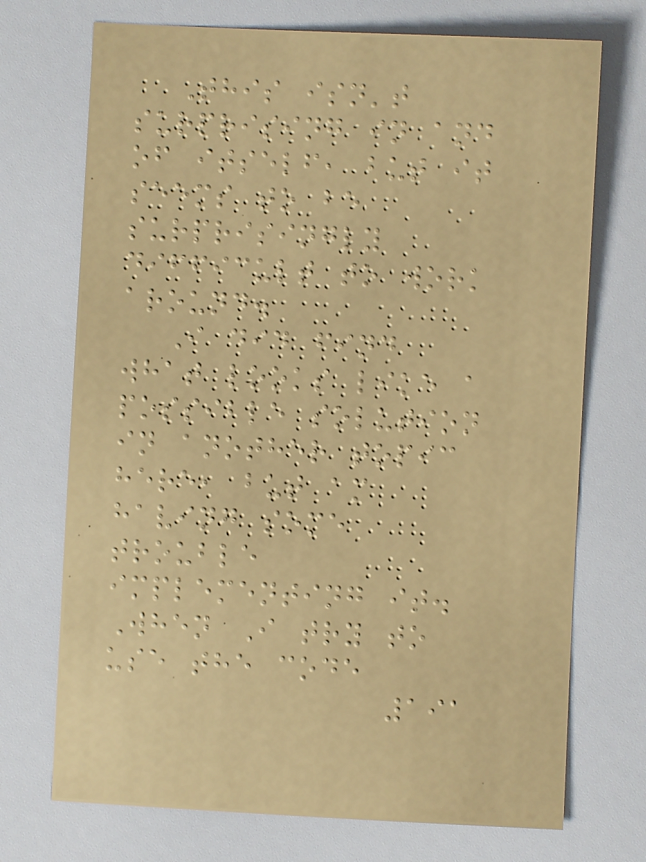This isn't
surprising in and
of itself, but it
seems to be
surprisingly
difficult to work
around.
I did find
what looks like a
possible solution
in another topic
here, but am
having some
trouble
implementing it.
When I try to
use the code
191
